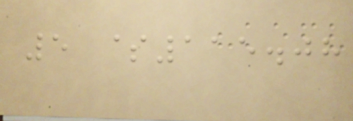5 $115.08
